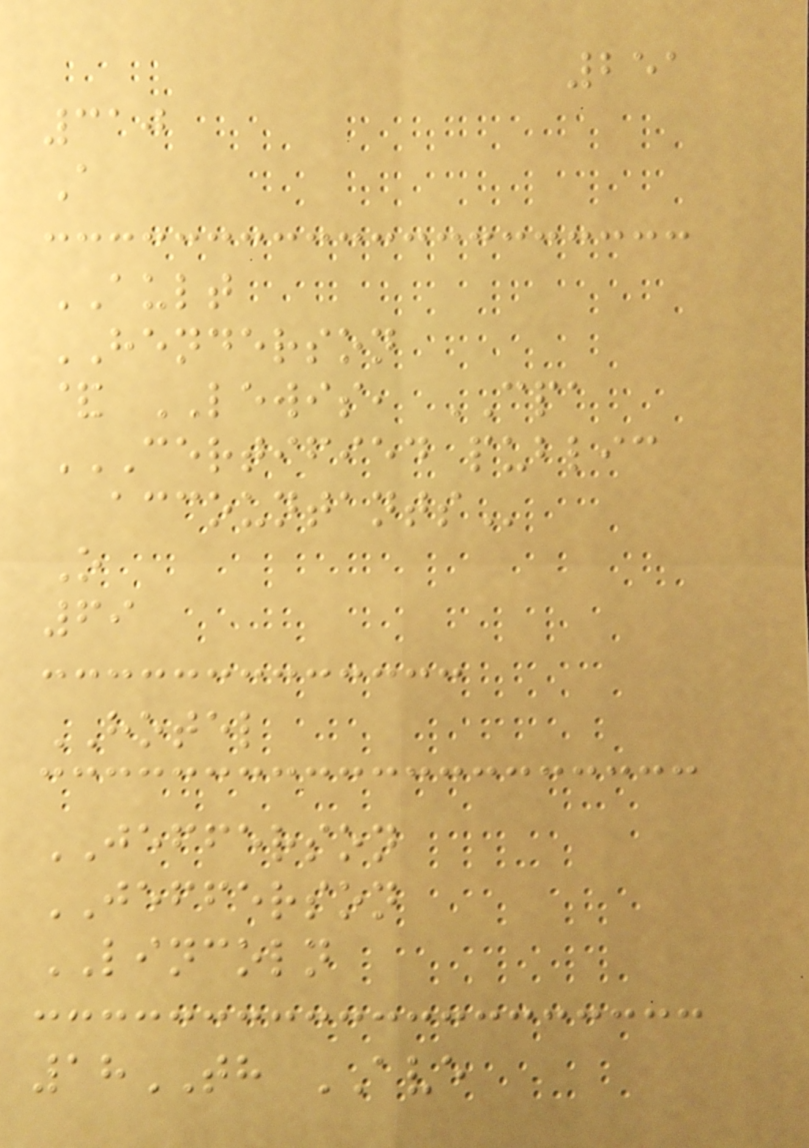251
310
A
AULT
HENDERSON
& LEWIS, CPA
CERTIFIED PUBLIC
ACCOUNTANTS
O
69
HOTEL
JEFFERSON
JEFFERSON
LINCOLN
18TH AVE
